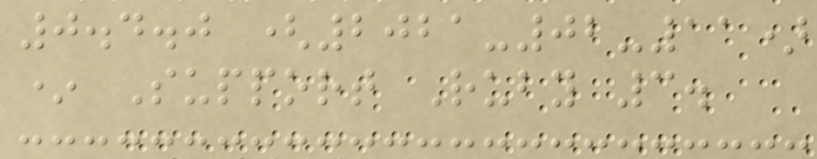0.4.0 (2021-02-11)
* Support Ruby 3.
